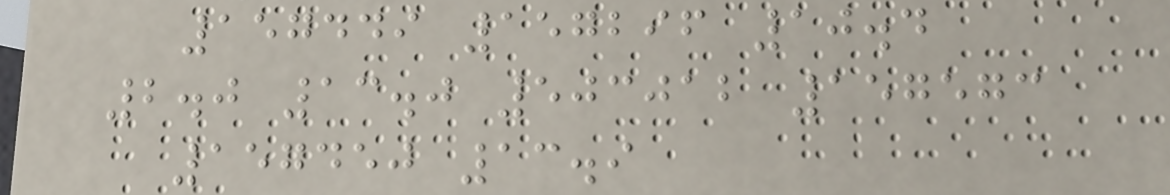157449 157296 10.4
2.0 13.0 503012 157573
157450 13.9
